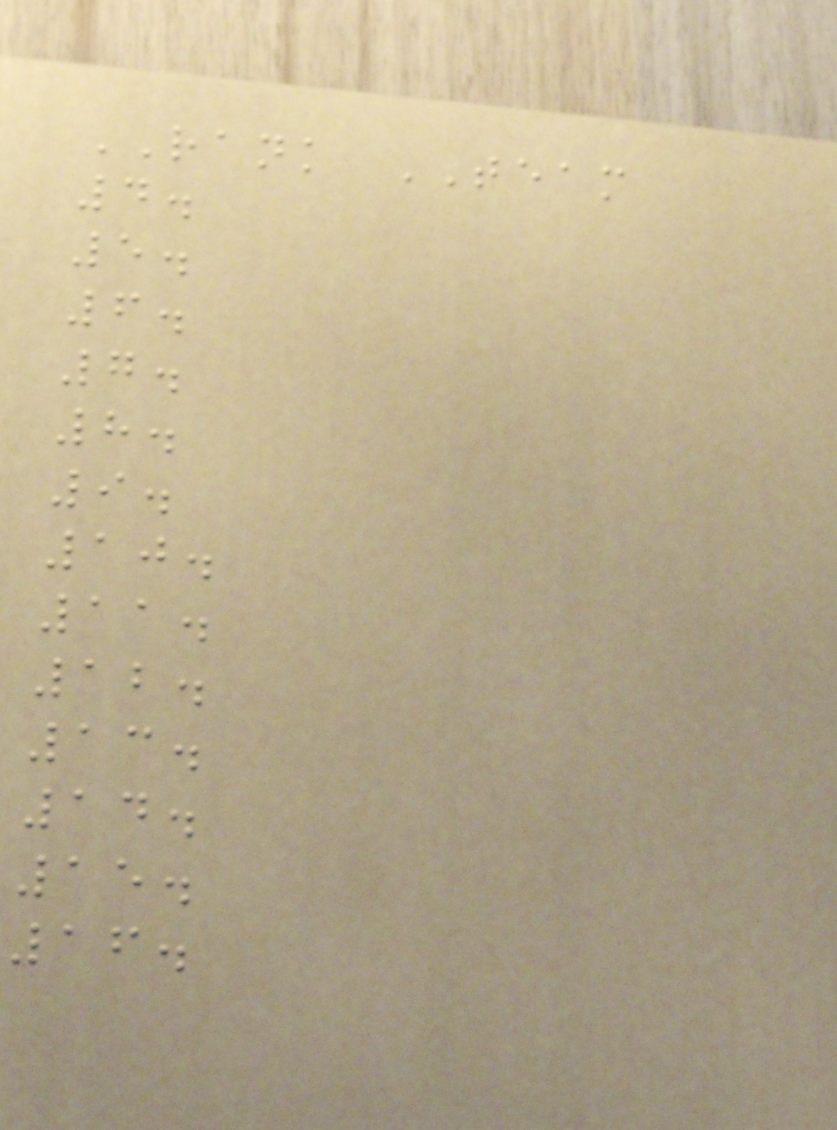RANK TEAM
4.
5.
6.
7.
8.
9.
10.
11.
12.
13.
14.
15.
16.
